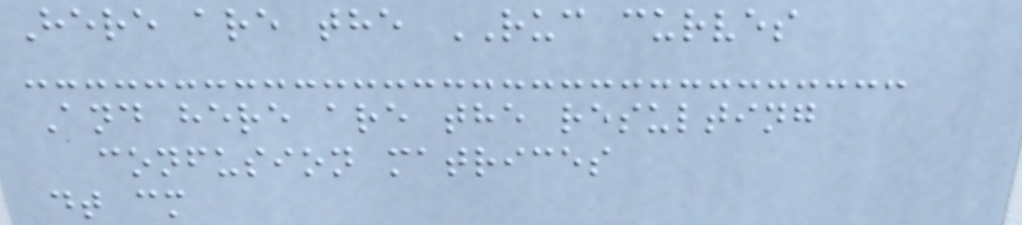Here are the RUC curves
And here are the resulting
confusion matrices
dt cm
